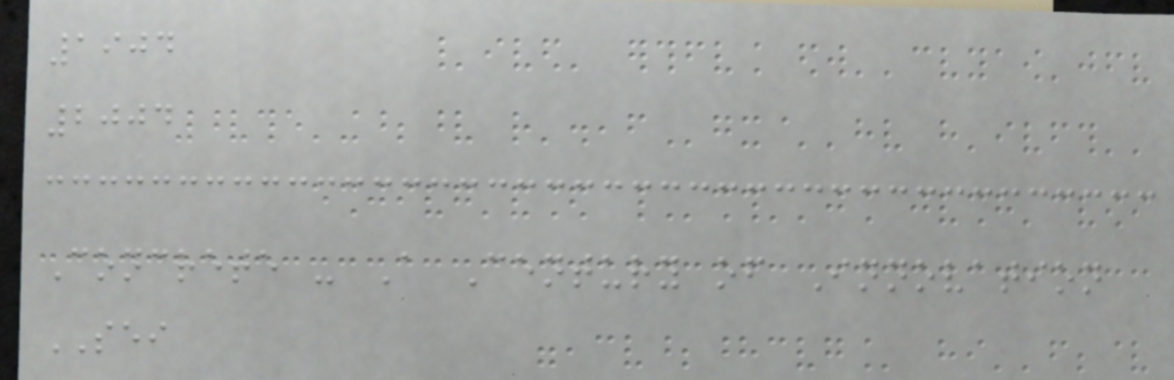1904
2004
Concrete - A Century of Innovation
SEI
